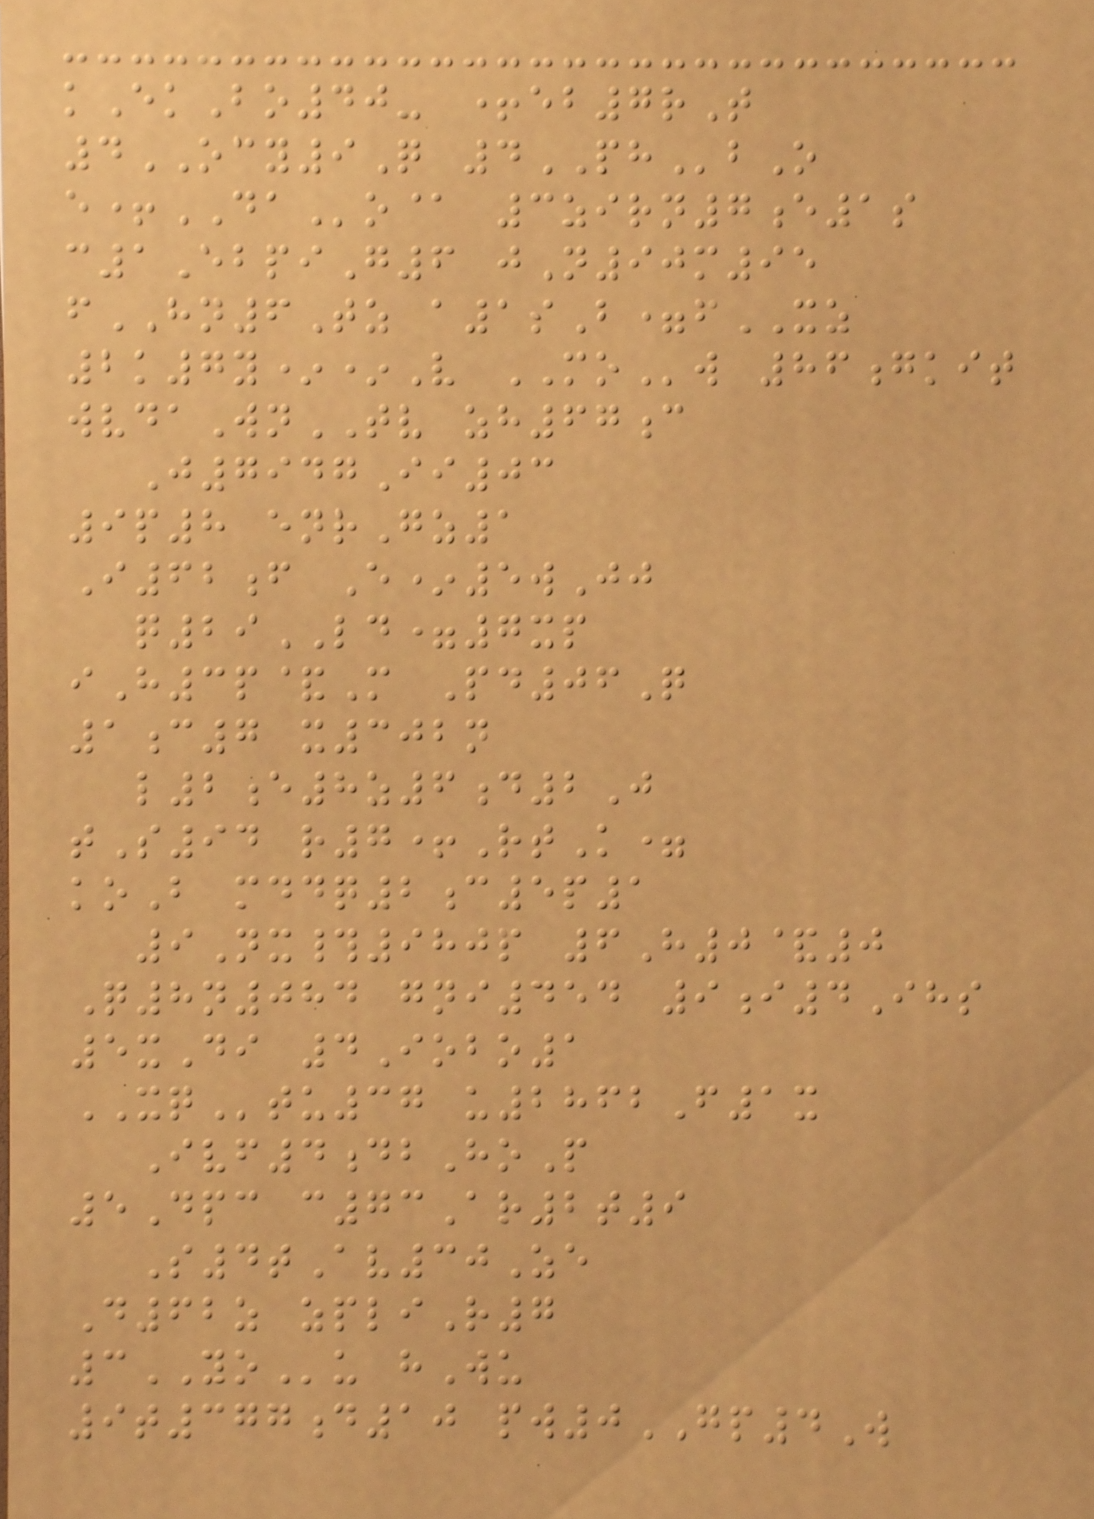kEkBo40- +eb7rT
4OCY9Q 4PHbO
e+DAo@ 3zirn7e1s
c1EbpiG6 jN90m95
fHN6Tz a1sB=fXZ
2k7y**V MOw 86gkit
wvdaWnTV zh67c
J7947Ii03
9p8 enrGz1
I62f E*5wJj
q29LD=7xp
iH3p&M Pd06Q
1c7 x302n
l2e8z6d2J
tS94 r7+RtK=
koB mddq2c5p1
9Nx#980p 6H0&0
Q8n084 gni454 9i4Ihs
5xDi 4Iobo1
XQtu37 u2862F1x
Ivf4dbHoP
5Dpc c73Ar2t9
S4tAv30Ze
D62z zpliR7
3YOu hWu
9t377d10 pw0GP4W
